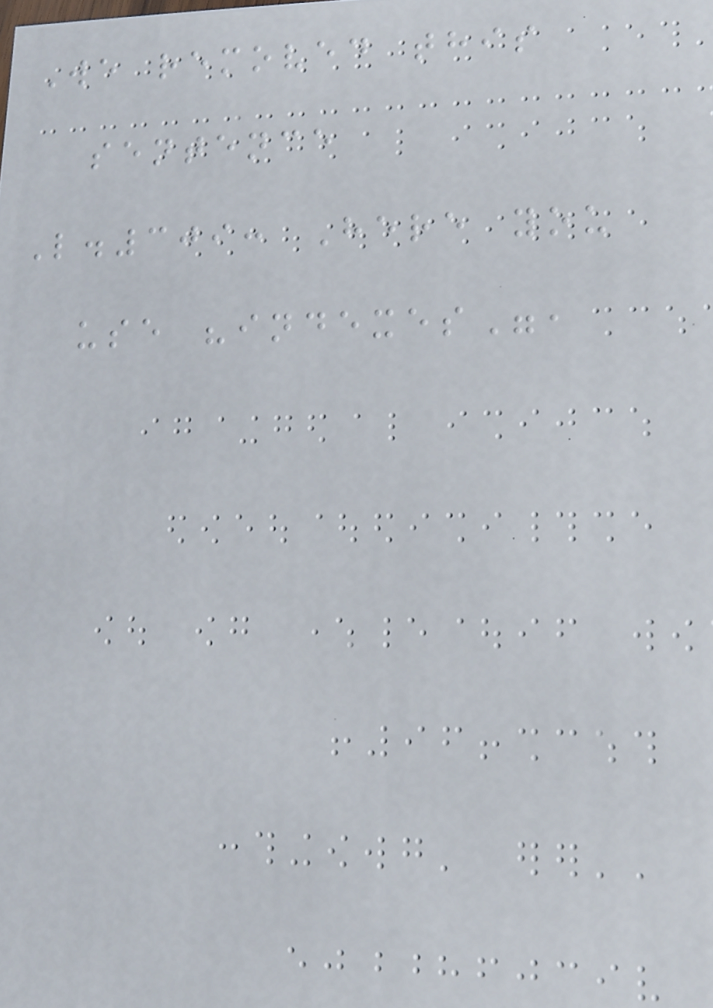We removed this
sentence
L.309: Here you
use "indexes",
